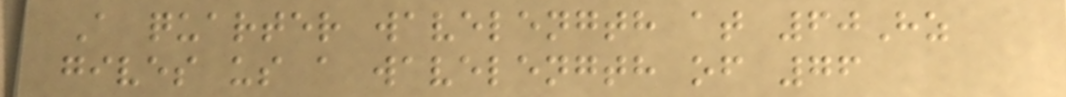A quarter wavelength at 60Hz
gives us a wavelength of 76
